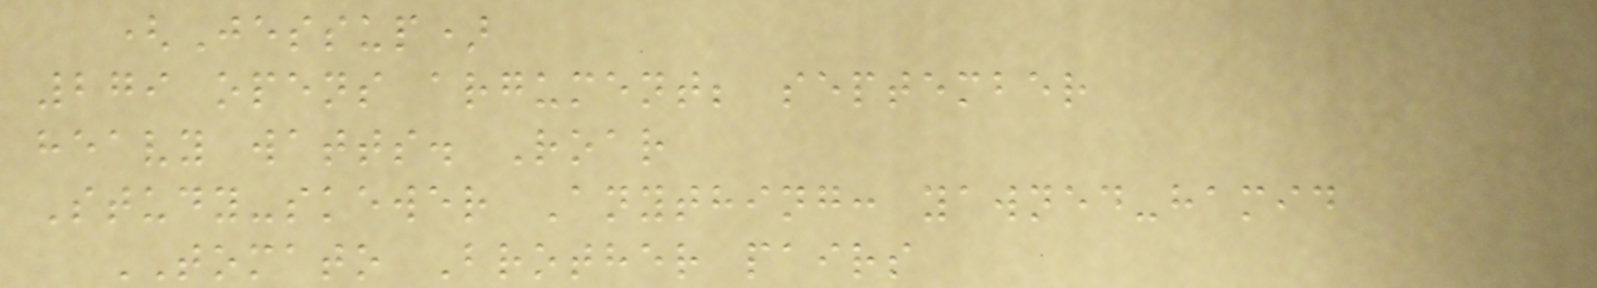(Jessup)
279 opens argument; september
heavy watts. Roar
Study-skewer Anything: yawned-hamid
TOMATO Brother pairs
